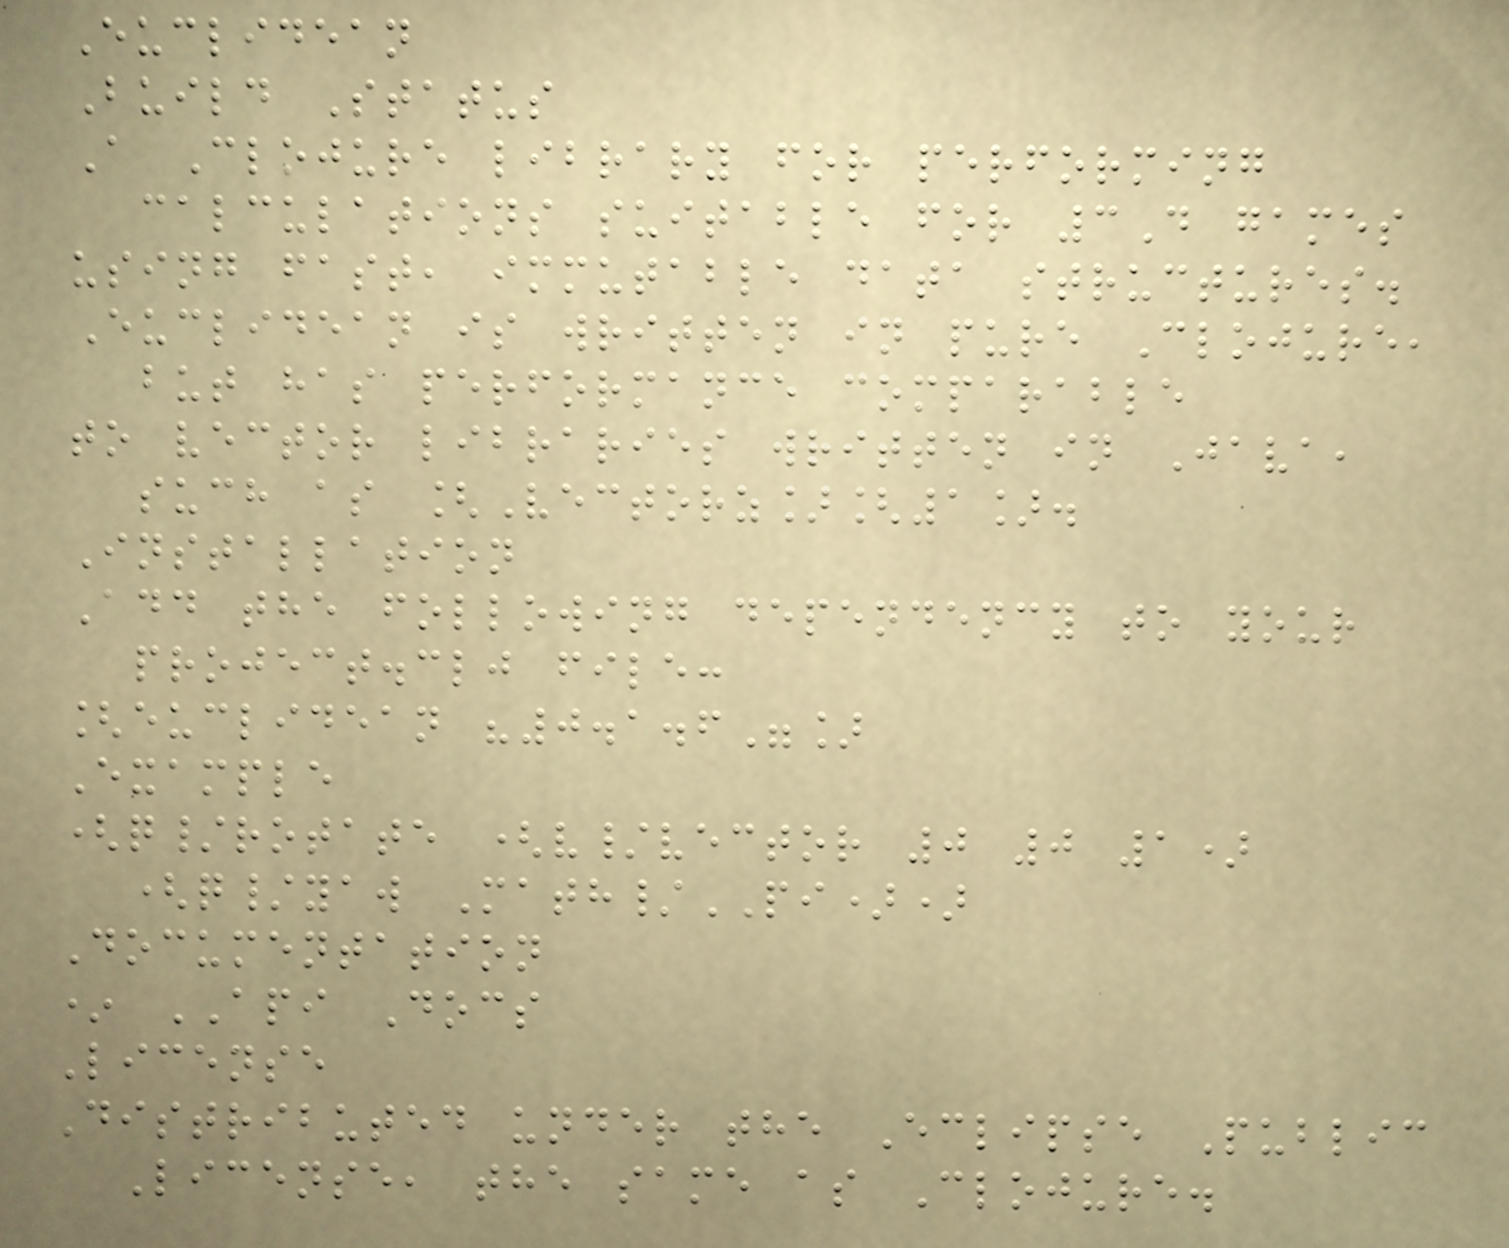Euclidean
Build Status
A Clojure library for performing
calculations suitable for 3D games
using fast, immutable data structures.
Euclidean is written in pure Clojure,
but has performance comparable
to vector libraries written in Java,
such as [Vectorz][1].
Installation
Add the following dependency to your
project.clj file:
[euclidean "0.1.6"]
Example
(q/rotate (v/vector 0 0 1)
(q/yaw Math/PI))
Documentation
* API Docs
License
Distributed under the Eclipse Public
License, the same as Clojure.
